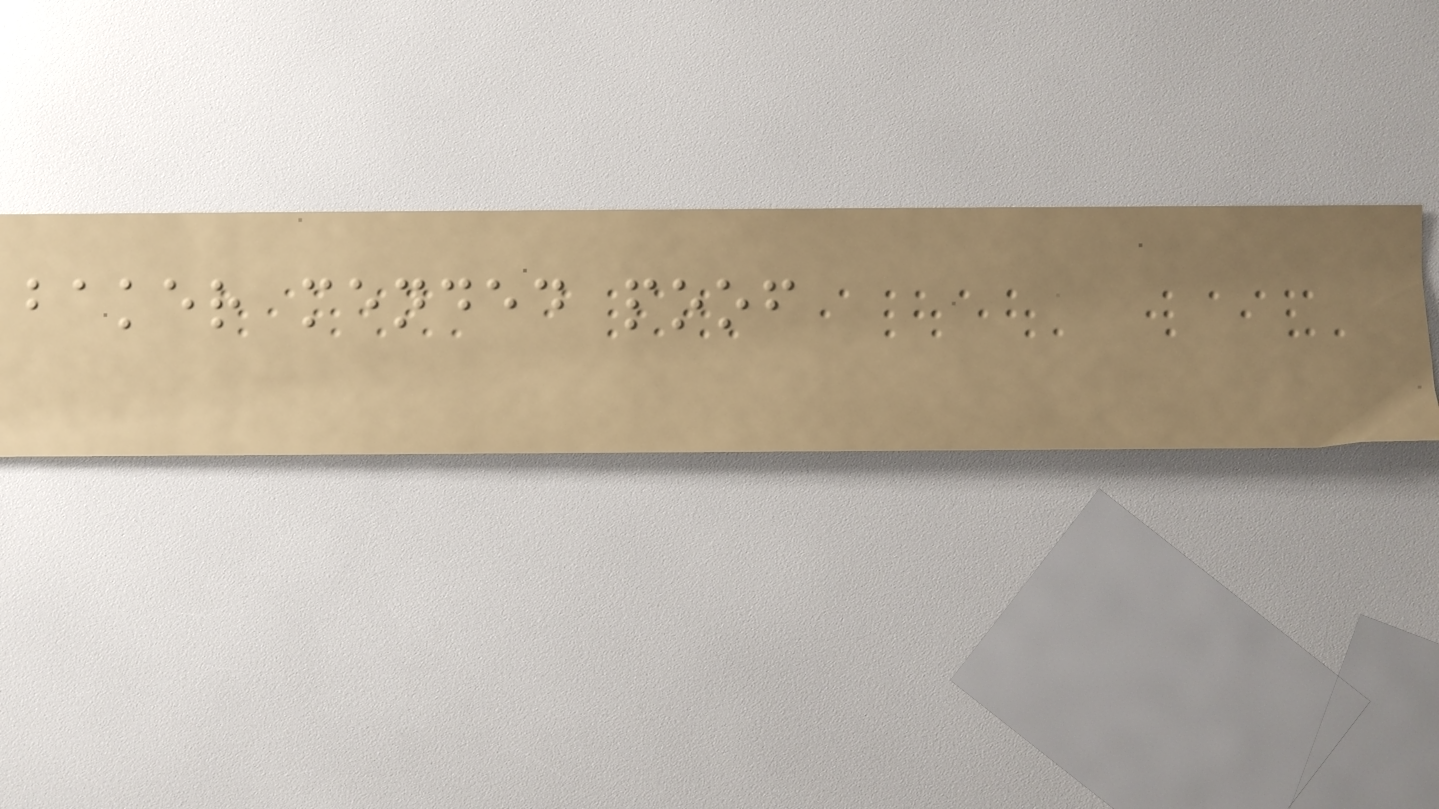baker mended poof
